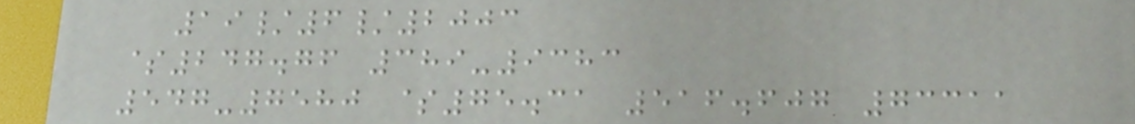19/6/2003
$247.76 389-9383
547-7580 $75.31 516.607 73311
